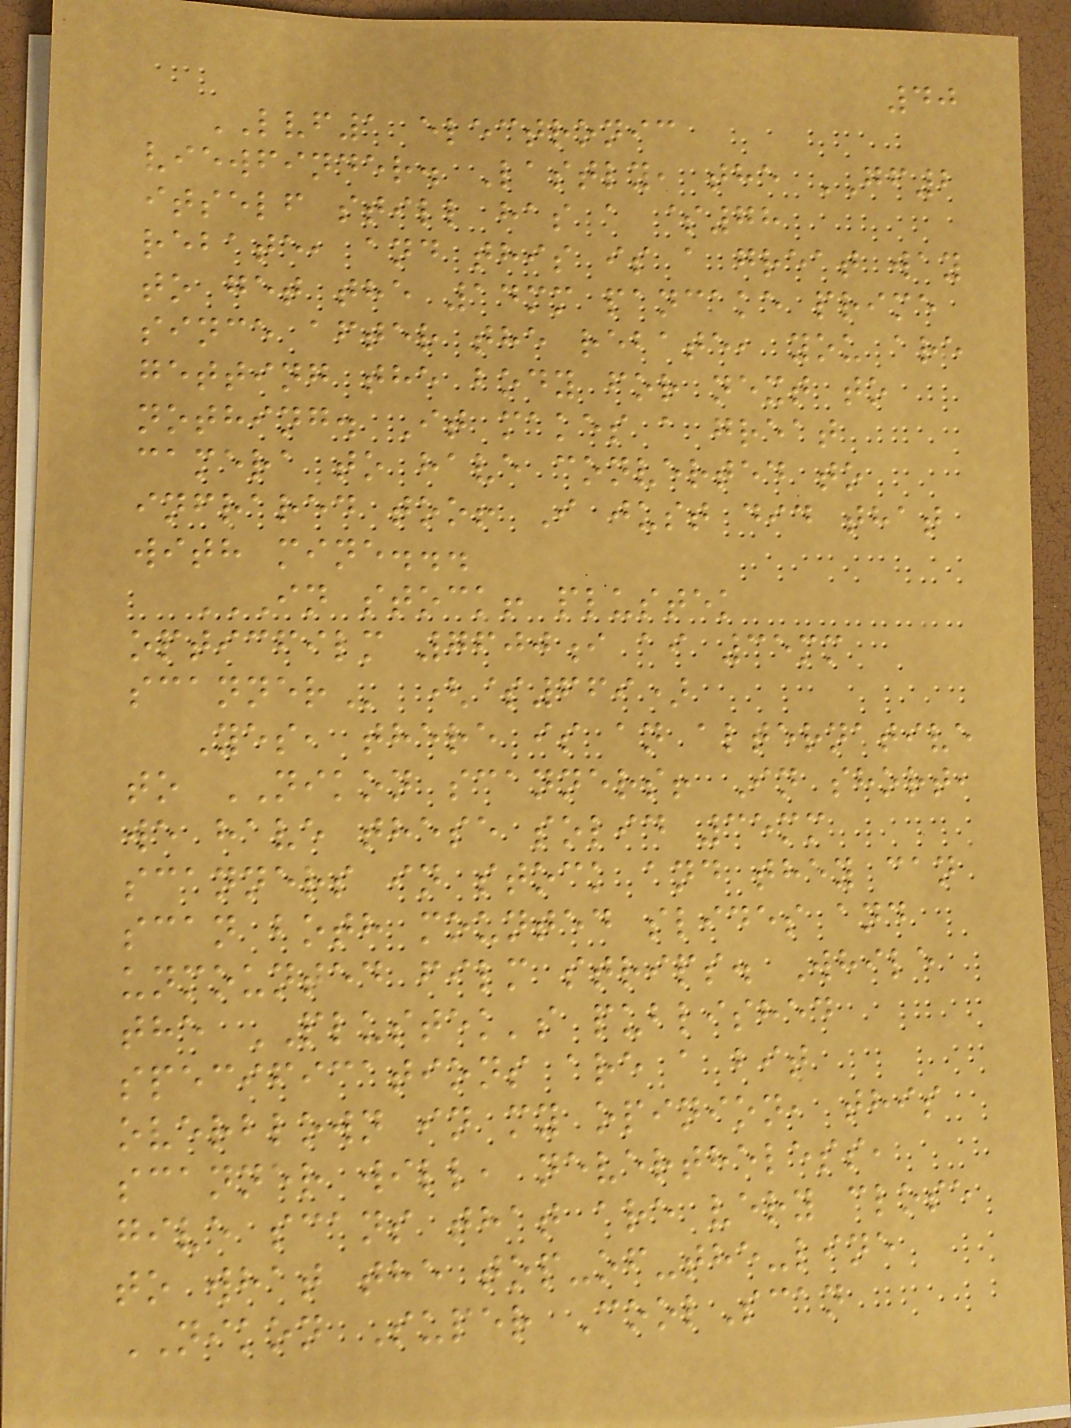40
LVF1 electronic
viewfinder. Lastly, the GF2
itself still has a $78
rebate, and this is a great way
to get the 14mm pancake prime
since after the rebate, you are
getting the body for next to
nothing. It makes a great
camera to have converted to
infrared too! I just did that
with mine...
IN STOCK! PLUSTEK
OPTICFILM 7600I AI 35MM
SCANNER ($669)
Yes, there is an alternative
to NIKON scanners! In short,
we have these solid 35mm
scanners in stock and they can
scan both mounted slides and
unmounted film strips. While
the PLUSTEK's published
specifications are a bit
overblown in my opinion, this
scanner will, nevertheless,
give scans that are very close
to what the top-of-the-line
NIKON Super CoolScan
